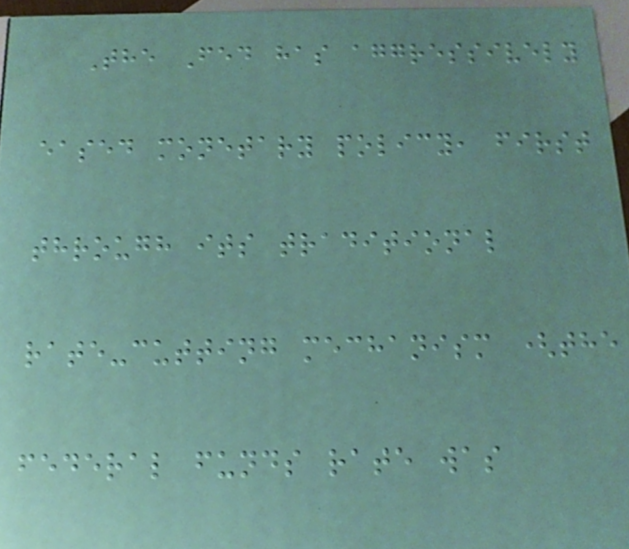The Fed has aggressively
eased monetary policy, first
through its traditional
rate-cutting mechanism (the
federal funds rate was
